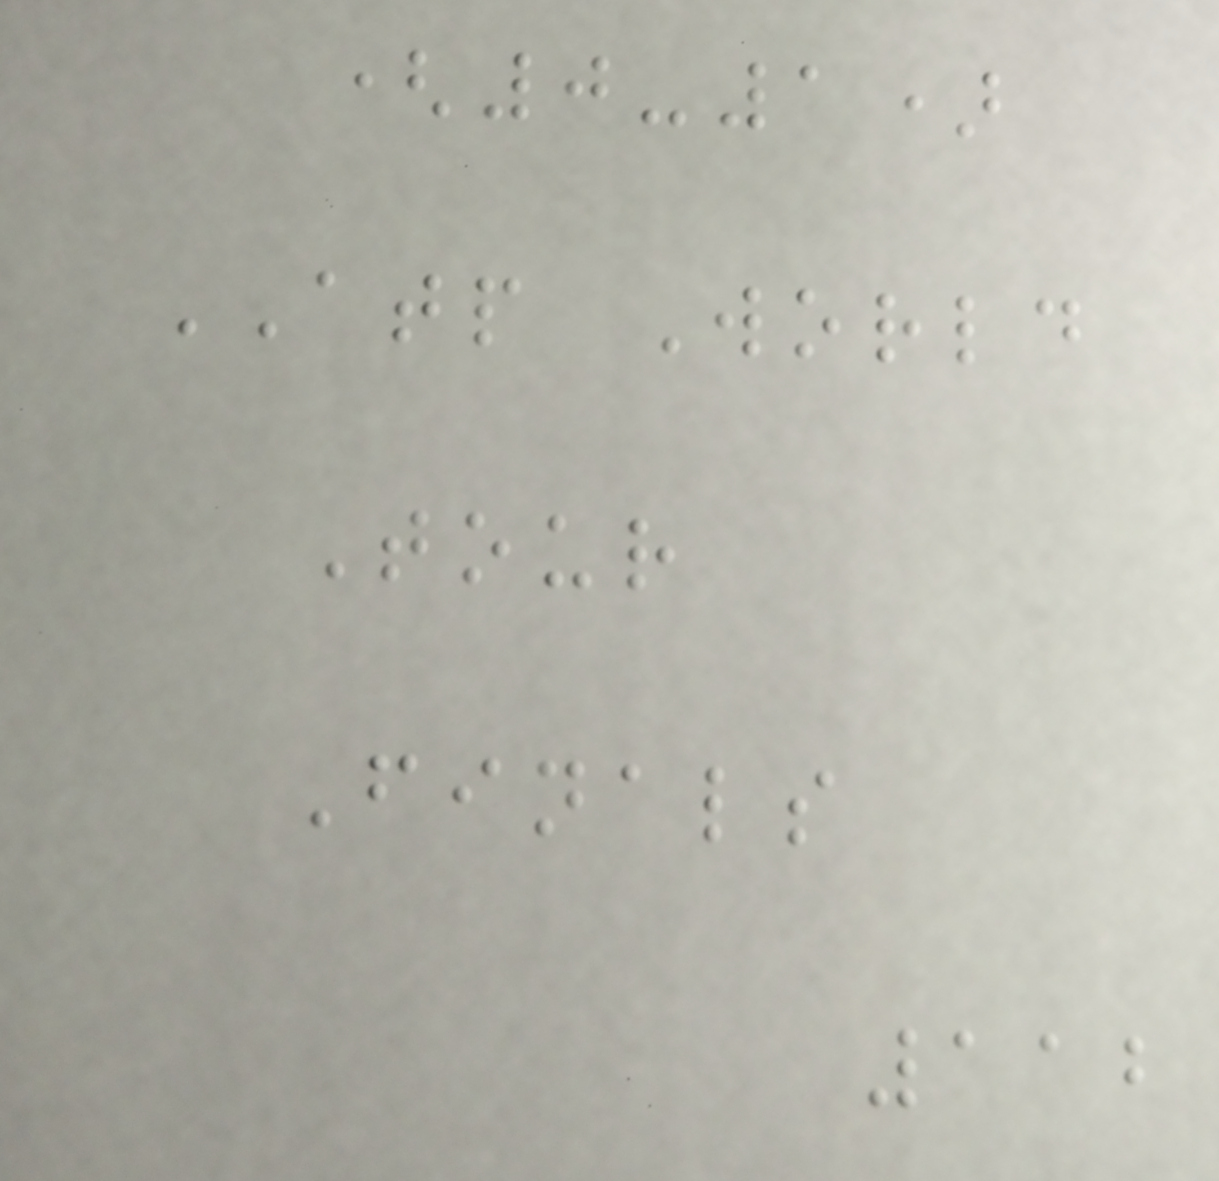(0-1)
ATP World
Tour
Finals
112
